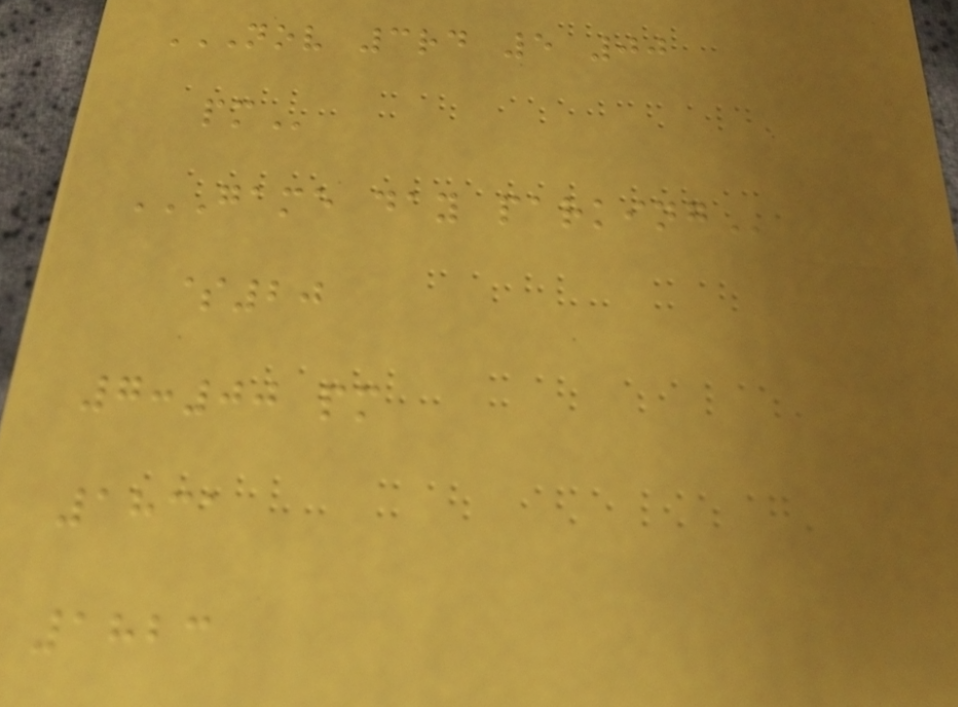NOV 3RD 5 00
PM
GAME DAY PARKING
$20
7:00 pm
1831
1823
